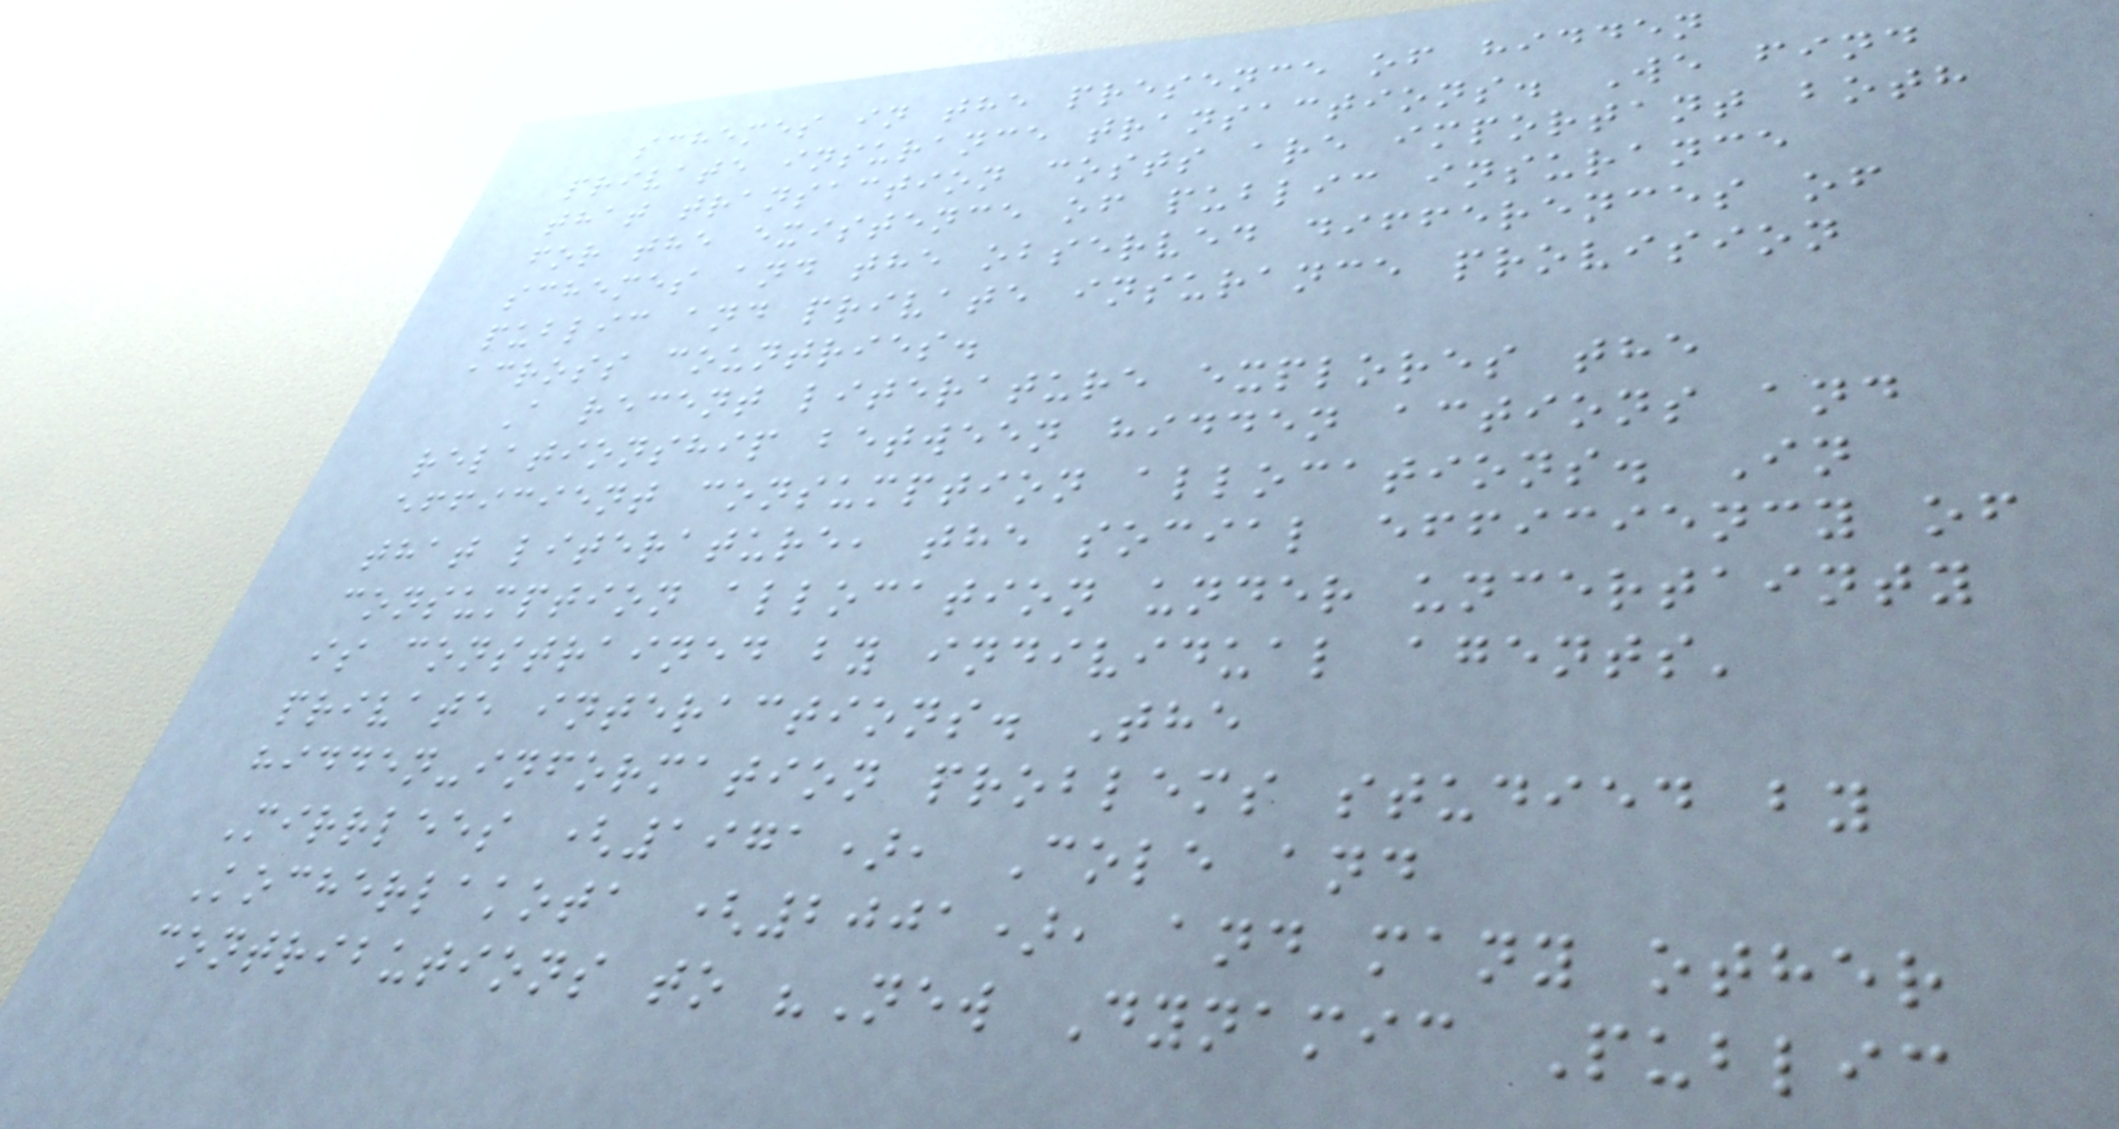schemes in the presence of hidden
private insurance transactions. We find
that transaction costs are important both
for the existence of public insurance
schemes and the observed differences of
public and private insurance provision
across countries.
A recent literature explores the
relationship between hidden actions and
efficient consumption allocations. In
that literature, the social efficiency of
consumption allocation under uncertainty
is constrained by individual agents'
private interactions. The
hidden-information problems studied by
Mirrlees (1971), Cole and
Kocherlakota (2001), and many other
contributions to "New Dynamic Public
